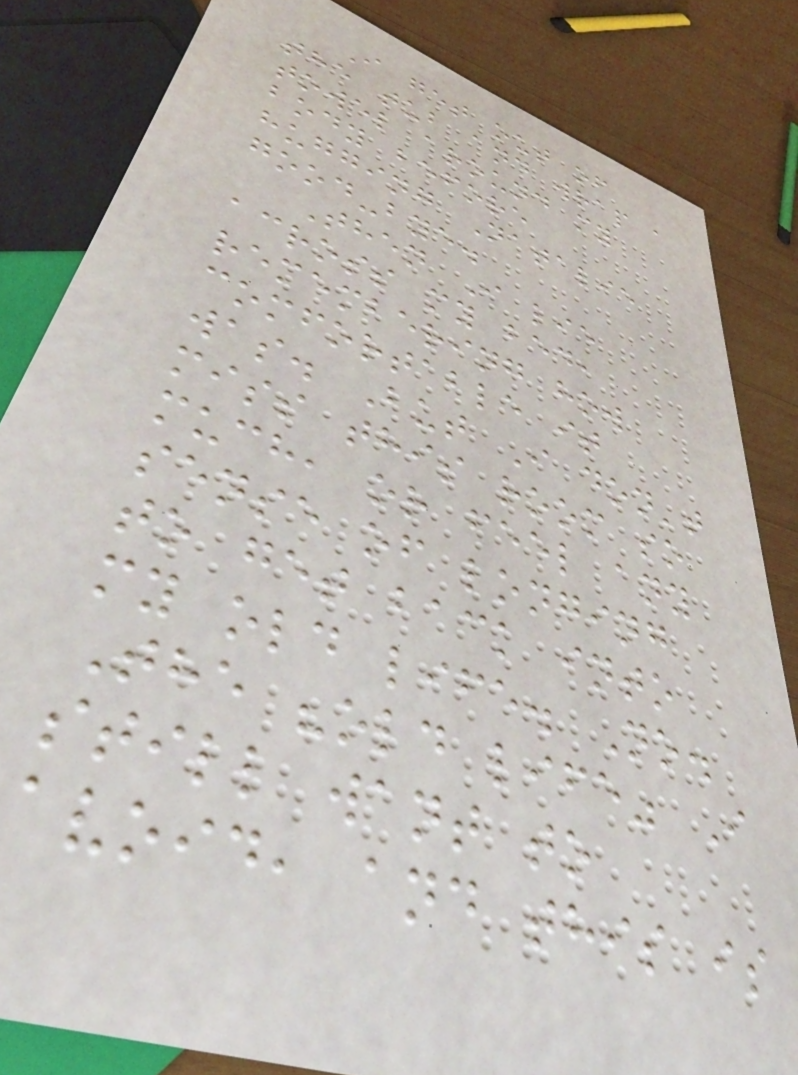I get out of
the tub and wrap a
towel around my
body before
hugging Natalie
good-bye.
Then I lie
across my bed,
remembering how
comfortable it
was. But I don't
miss this room so
much, or feel any
sense of longing
to get back into
my old life. No.
The "old life" I
still want to
avoid, and this is
